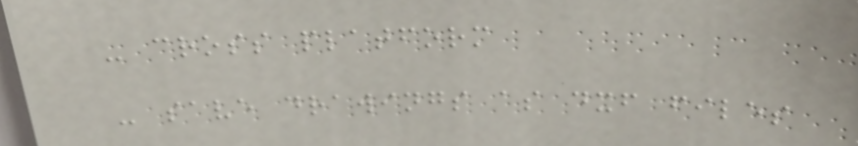- cross platform
- save drawings as dxf files
